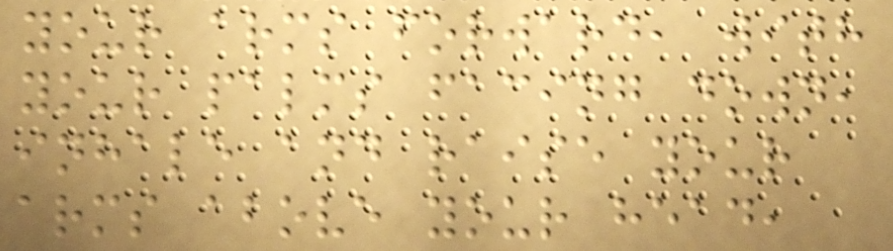your arms forward, with
your palms facing down,
inhale and raise your
arms above your head,
